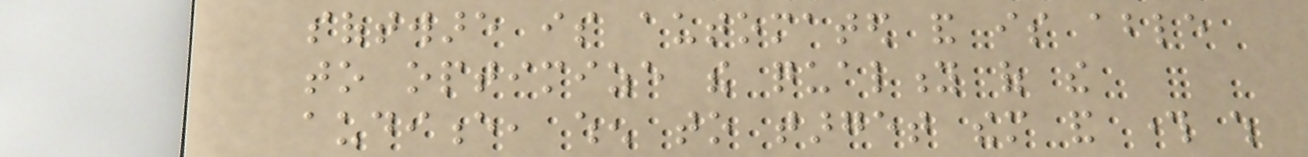software is automated and is able
to optimize the quality of the
audience, when to target them and through which
